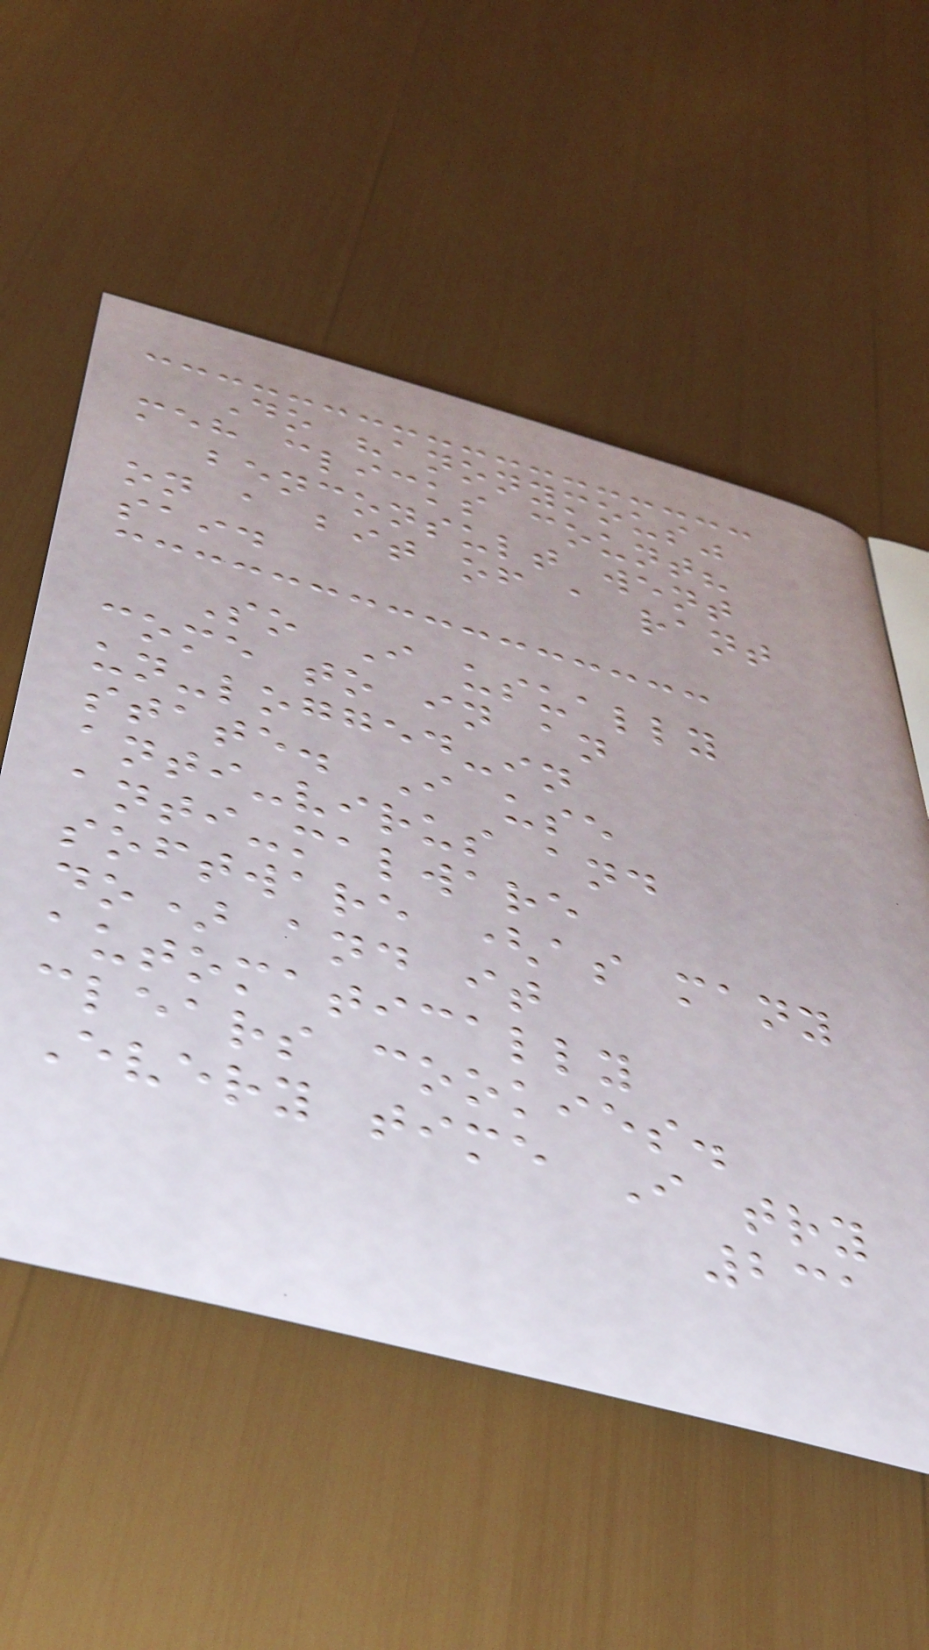Do "anonymous"
meh clicks count?
benconsult went
on a bit of a rant
said
So I usually
come to in an
un-logged-in
state. I use
anti-virus and
anti-malware
software (as many
do) and it
automatically
clears cookies.
Every time I try
231
